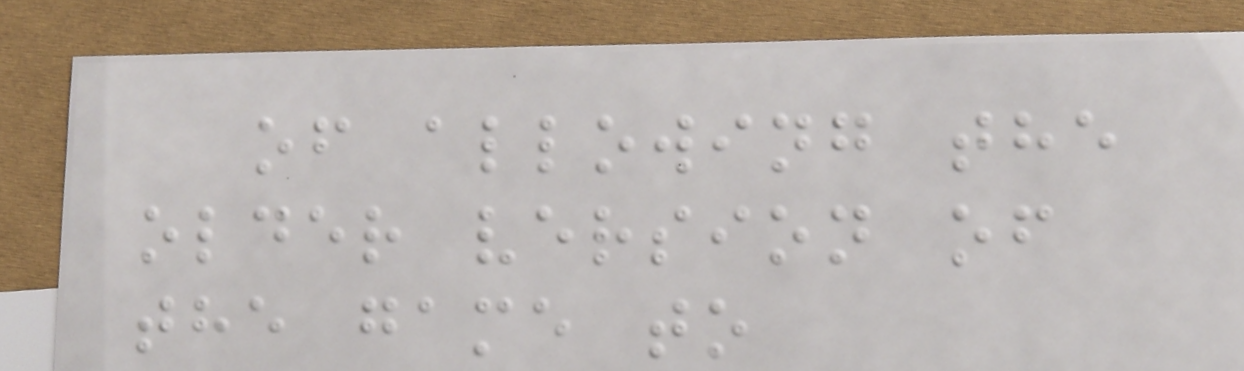of allowing the
older version of
the game to
